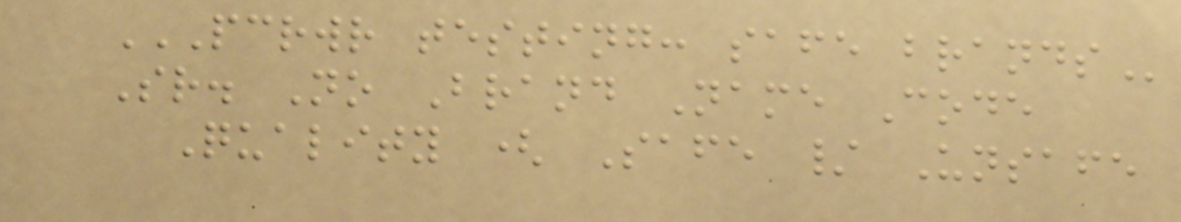PCRWR TESTING: SAFE BRANDS
Sr. No Brand Name Code
Quality ( Safe / Unsafe
